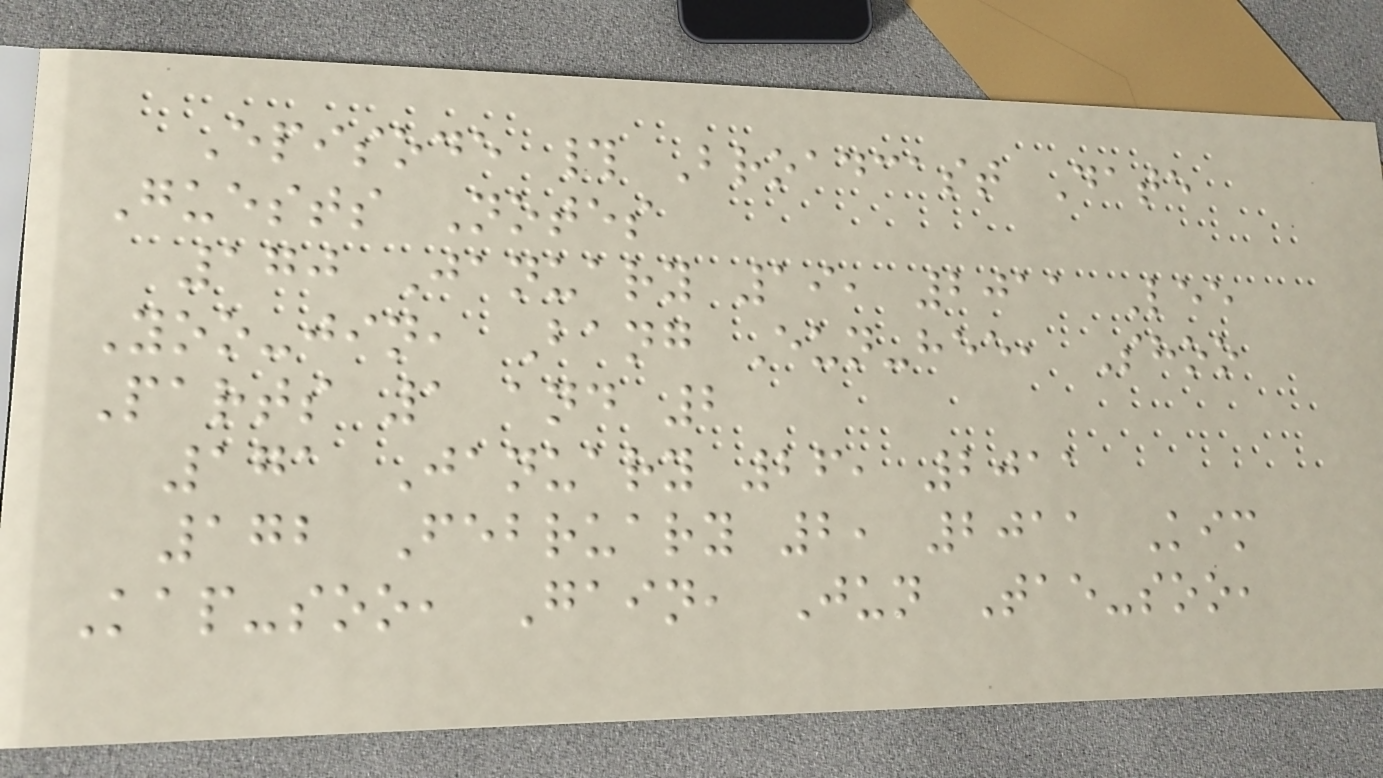Episode # Broadcast Date
Guests Notes
170 January 19, 2011 Lee
Yoo-jin, Bang Eun-hee, Shoo
Parts 1 and 2
171 January 26, 2011
172 February 2, 2011 Kim
Kap-soo, Gain, Jun Tae-soo,
